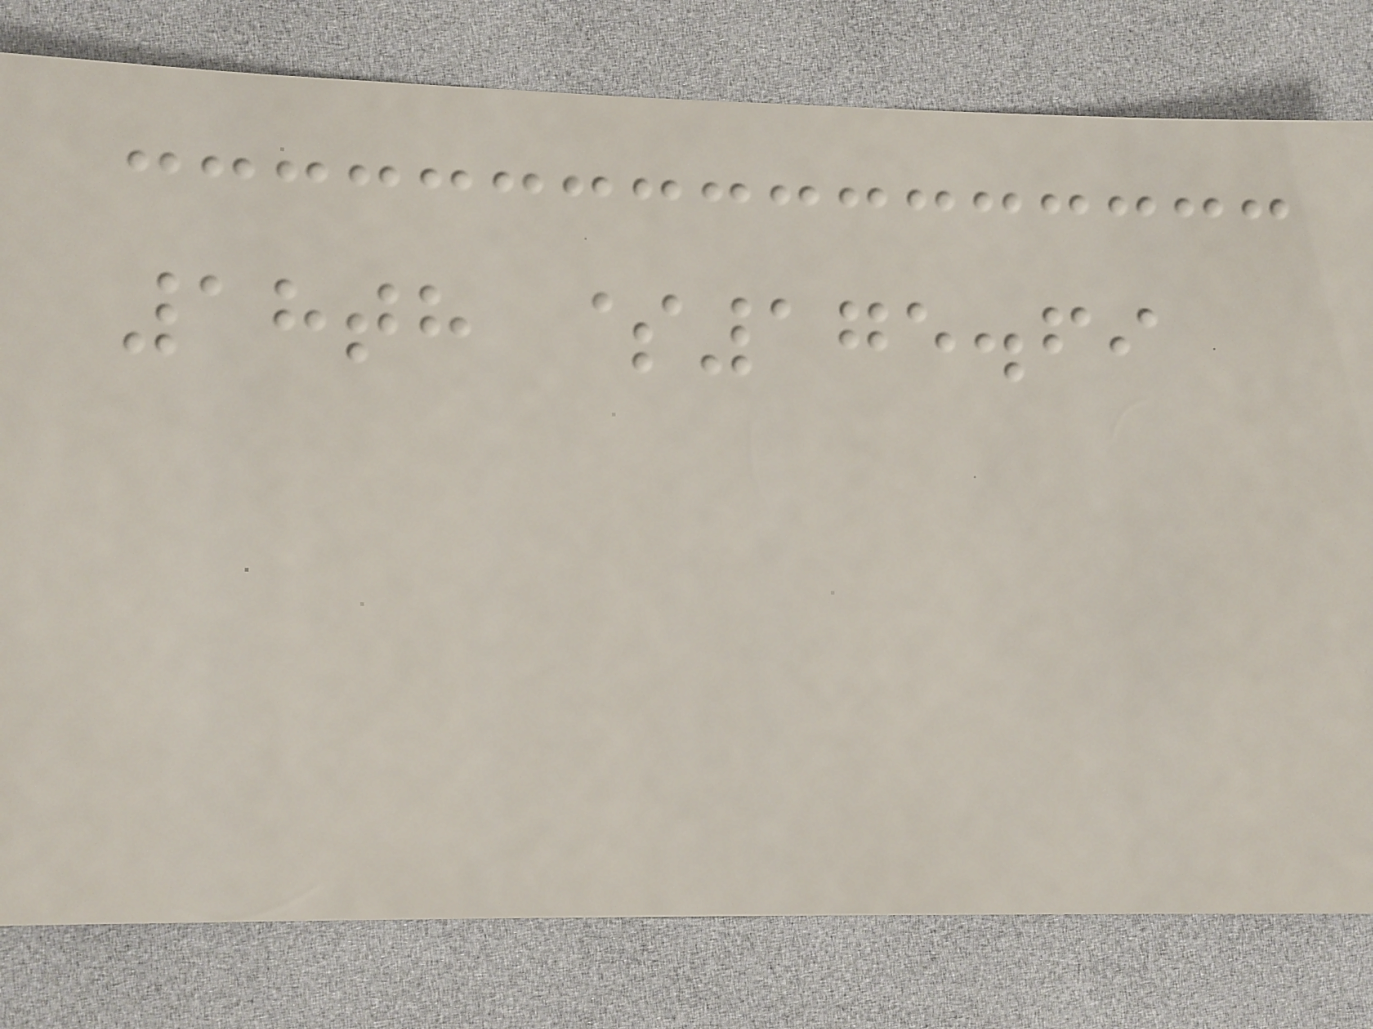18th $175.69
